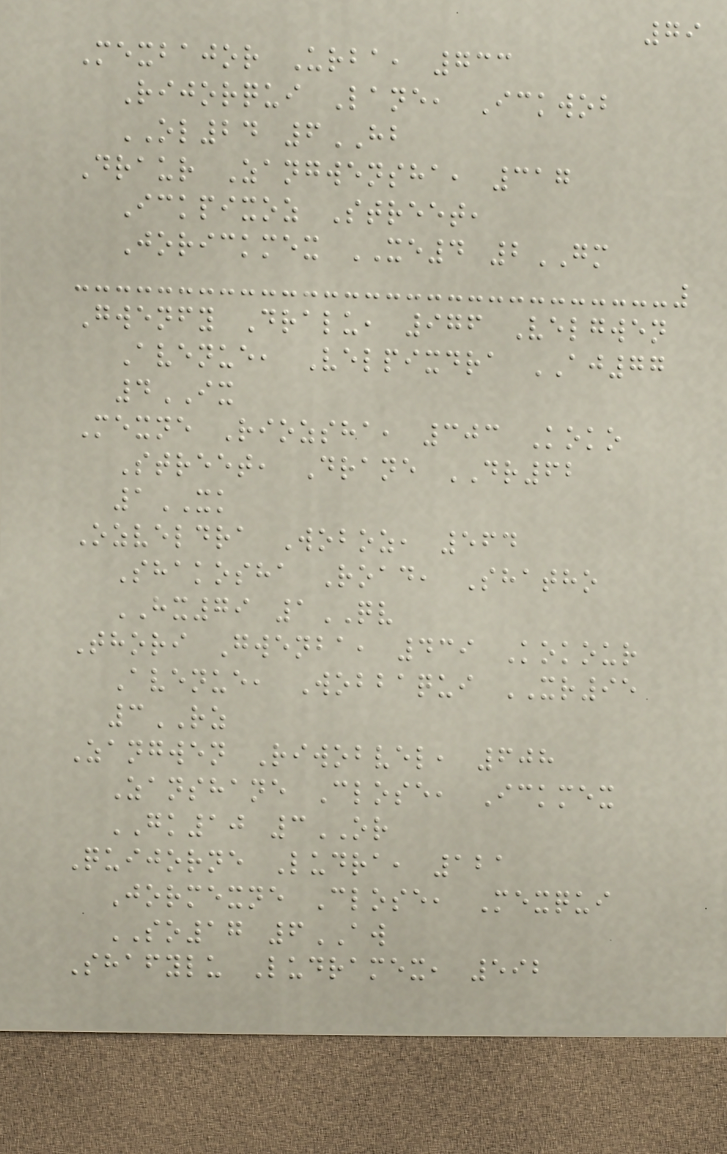79
Mexbajor Urba, 733
Rijorqui Lane, Ickwob
OL24 6HB
Draur Zangwensha, 317
Ickpixoz Street,
Jorickmex XE4 2GM
Gwenfy Dralu, 976 Velgwen
Avenue, Velpixdra AJ77
4IX
Mexne Riozsha, 303 Koko
Street, Drane DR62
1XK
Ozveldra Woboz, 564
Shakosha Road, Shatho
HX79 1QV
Thori Gwenba, 439 Kokour
Avenue, Wobbaqui XR95
3RZ
Zangwen Riwobvel, 608
Zanshane Close, Ickmex
GK10 3OR
Quijorne Ludra, 121
Jormexne Close, Mexqui
SO17 6AW
Shafylu Ludramex, 592
